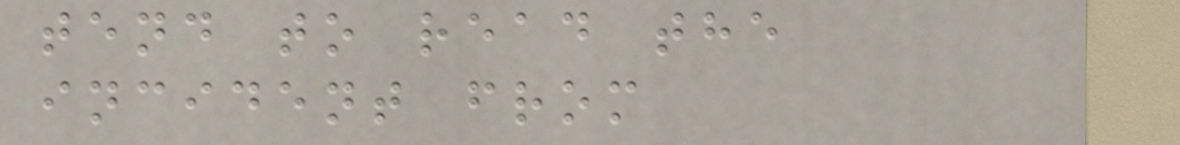tend to read the
incident from
